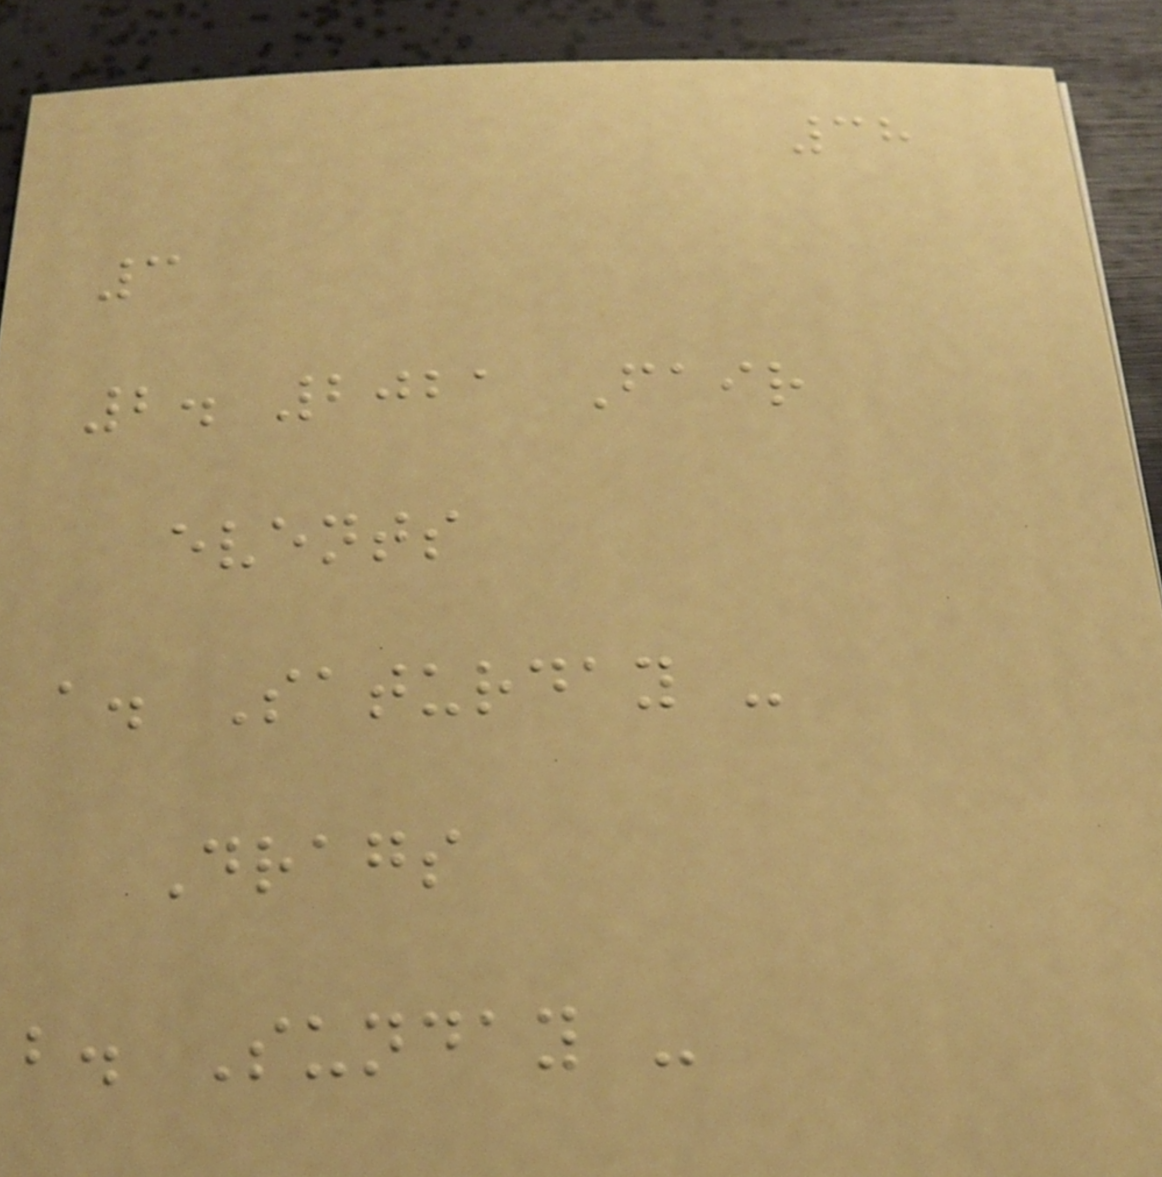38
3
2. 2021 Fair
events
a. Saturday -
Drags
b. Sunday -
